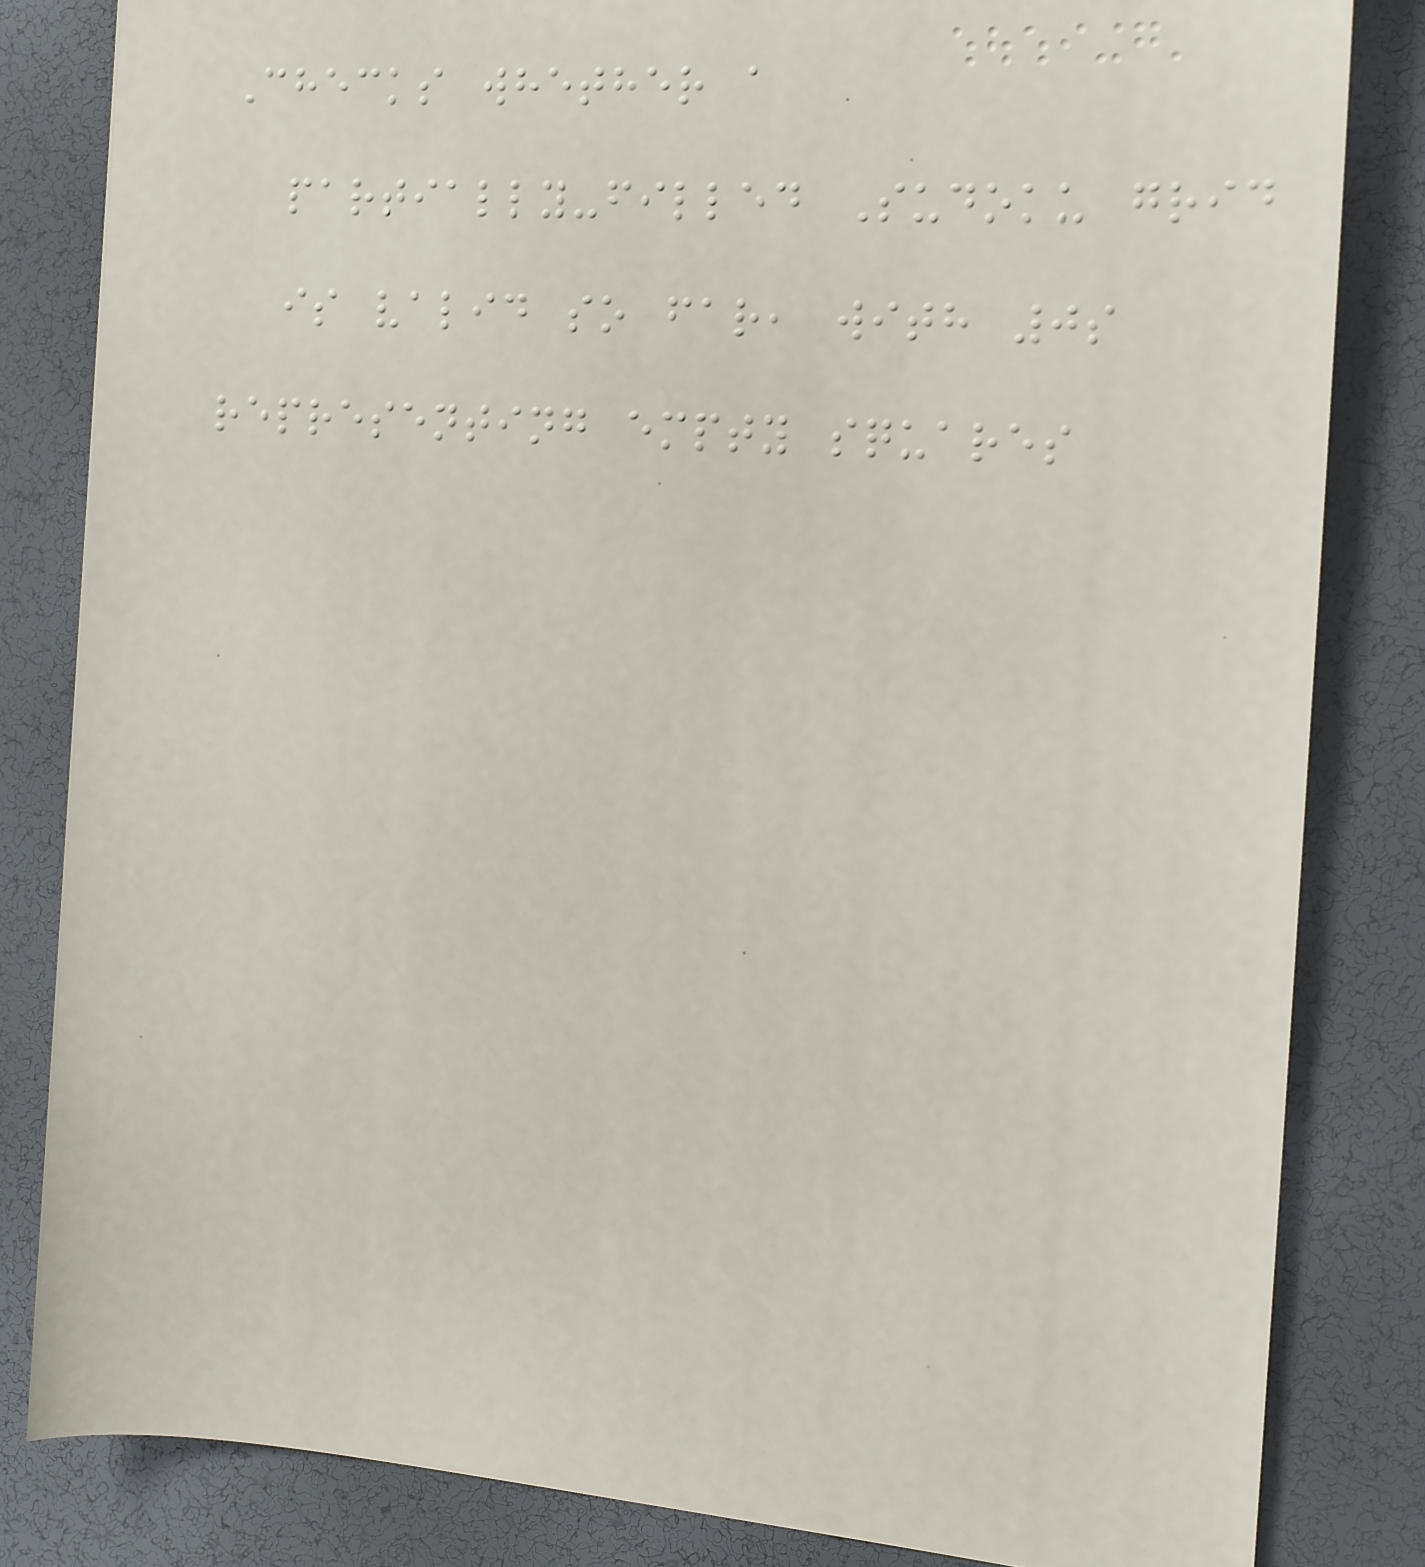Checks whether a
partially-filled Sudoku grid
is valid so far, with 0s
representing empty squares
